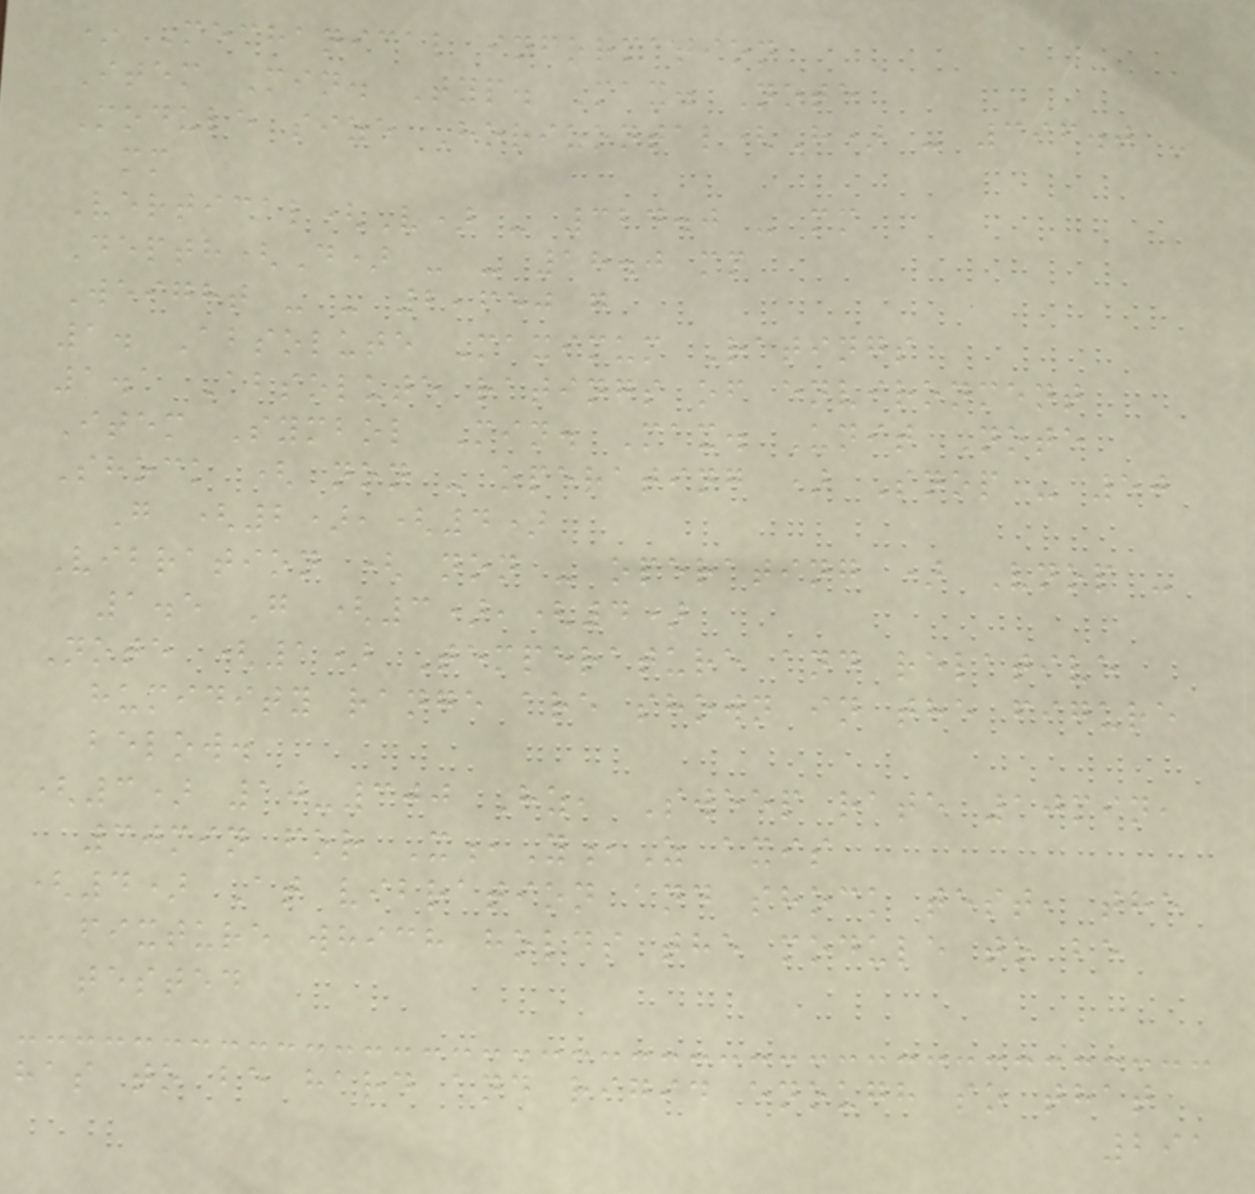* Mechanical information
Item Min. Typ. Max. Note
Module size Horizontal(H) - 396.0 -
mm
Vertical(V) - 324.0 - mm
Depth(D) - - 18.0 mm
Weight - - 2,650 g
1. Absolute Maximum Ratings
1.1 Absolute ratings of environment
Item Symbol Min. Max. Unit Note
Shock ( non - operating ) Snop - 50
G (2),(4)
Vibration ( non - operating ) Vnop -
1.5 G (3),(4)
Note (1) Temperature and relative
humidity range are shown in the figure
below.
(3) 10-300 Hz, Sweep rate 10min,
30min for X,Y,Z axis
(4) At vibration and shock test, the
fixture which holds the module to be
tested
has to be hard and rigid enough so that
291
